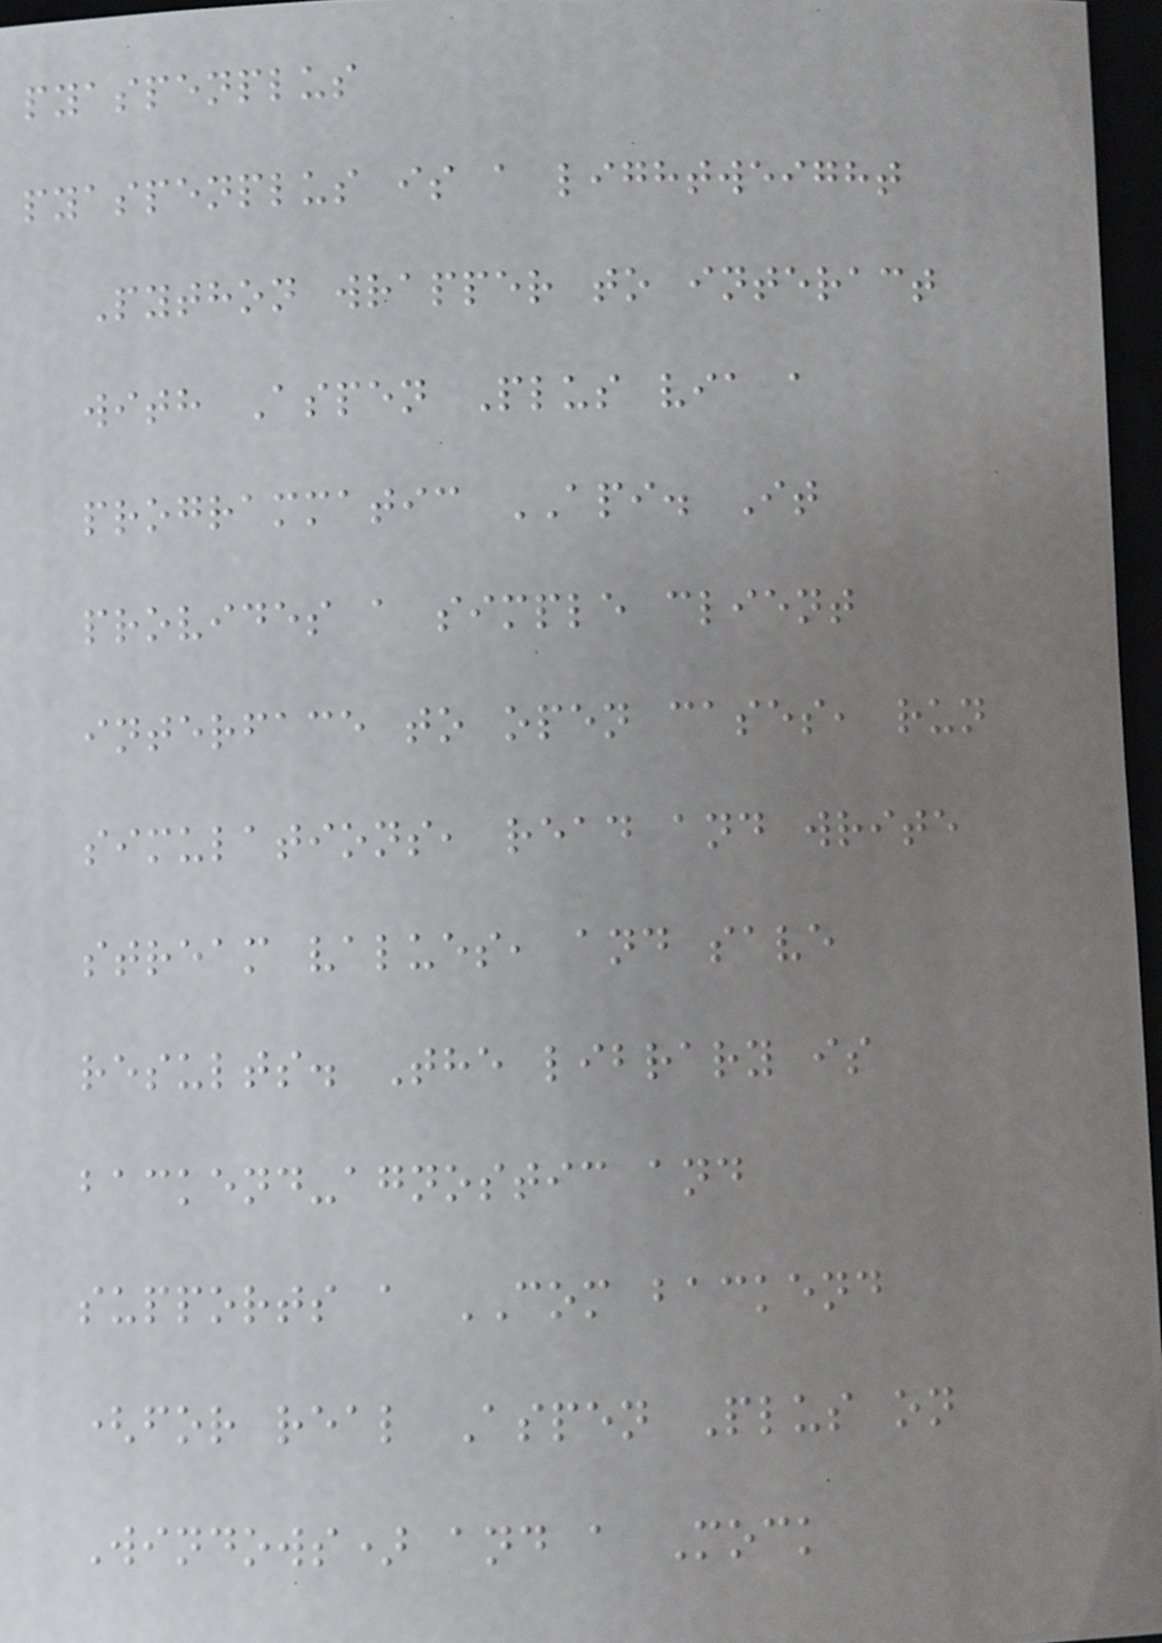pyaspenplus
pyaspenplus is a lightweight
Python wrapper to interact
with Aspen Plus via a
programmatic API. It
provides a simple client
interface to open cases, run
simulations, read and write
stream values, and save
results. The library is
backend-agnostic and
supports a COM backend
(for real Aspen Plus on
Windows) and a Mock
